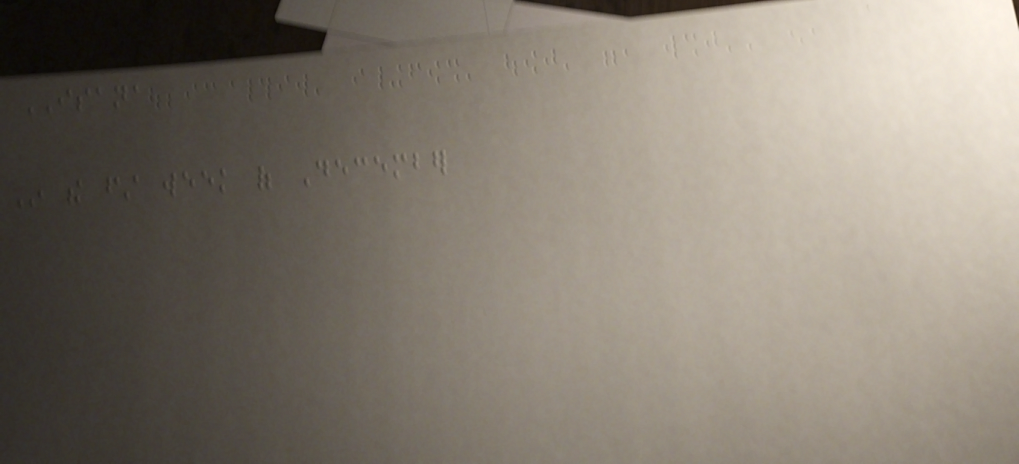ISANA
In the first week of December
